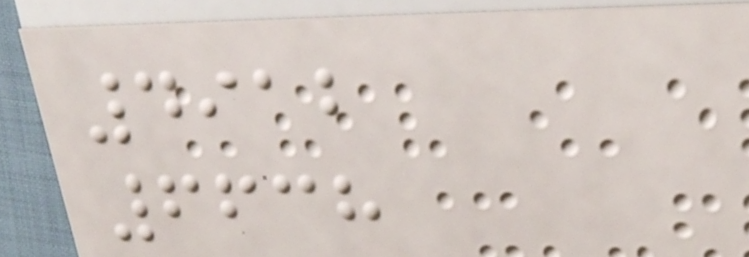4912
6638
